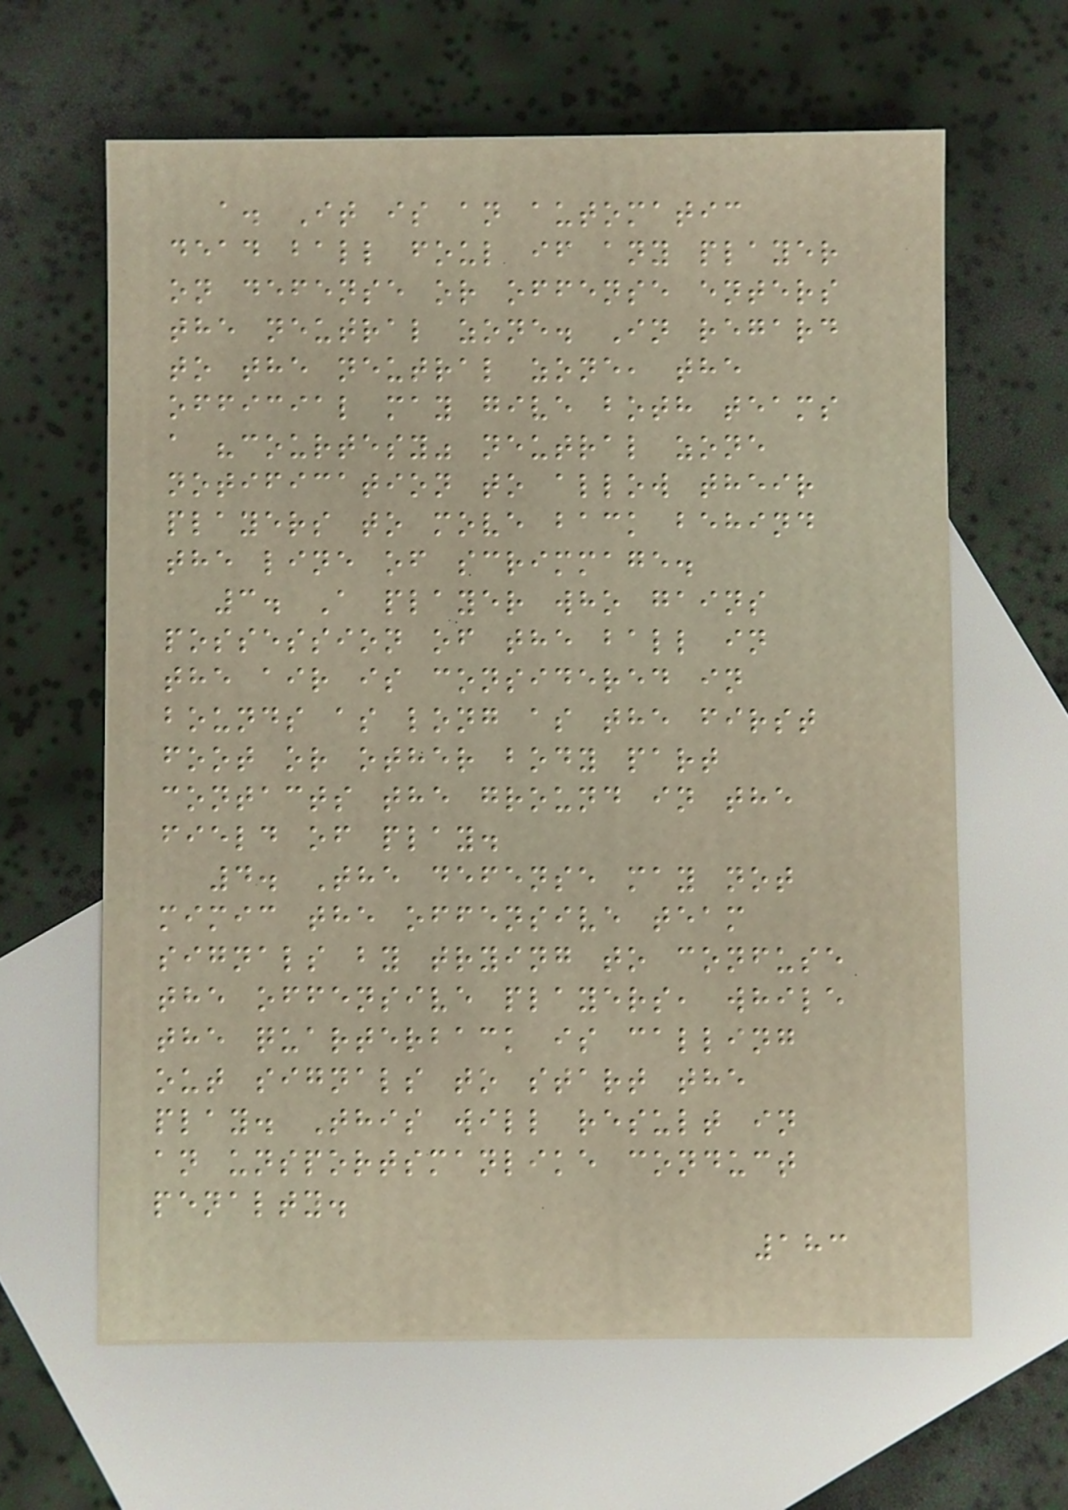a. It is an automatic
dead ball foul if any player
on defense or offense enters
the neutral zone. In regard
to the neutral zone, the
official may give both teams
a "courtesy" neutral zone
notification to allow their
players to move back behind
the line of scrimmage.
3. A player who gains
possession of the ball in
the air is considered in
bounds as long as the first
foot or other body part
contacts the ground in the
field of play.
4. The defense may not
mimic the offensive team
signals by trying to confuse
the offensive players, while
the quarterback is calling
out signals to start the
play. This will result in
an unsportsmanlike conduct
penalty.
183
